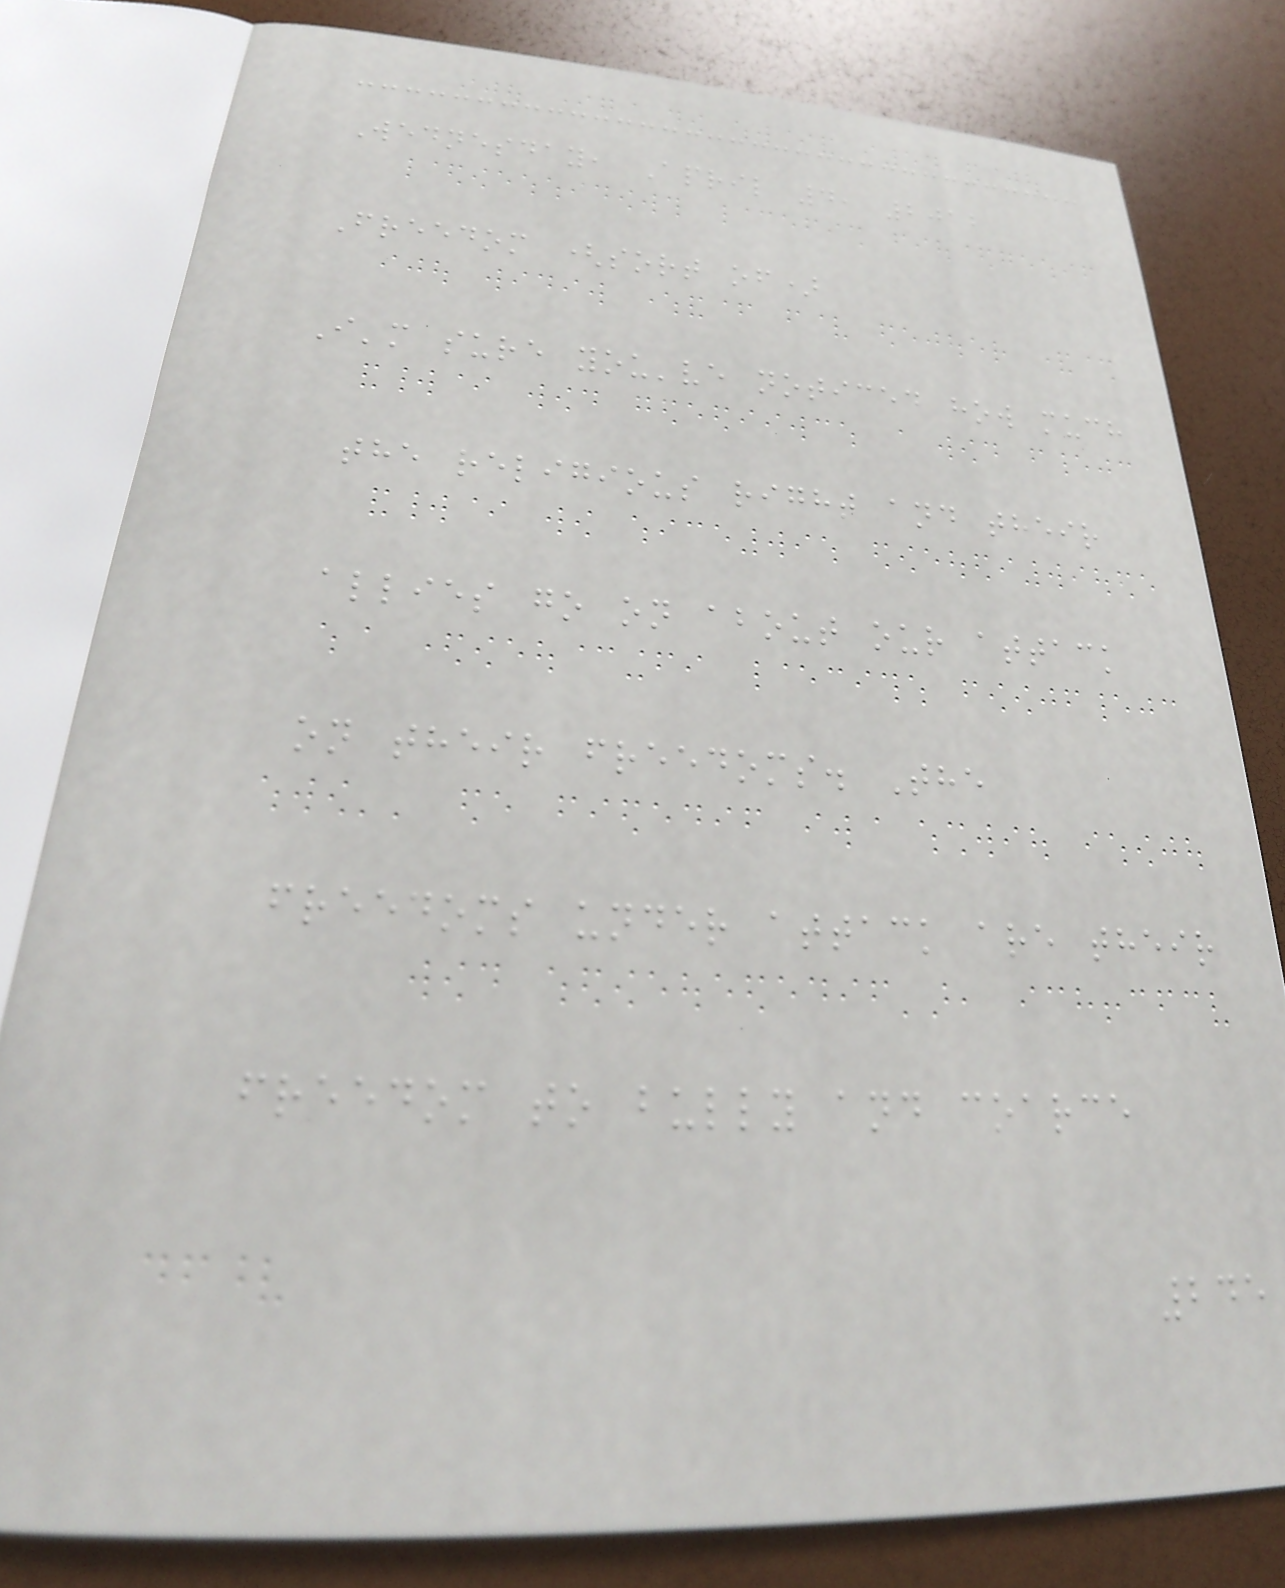Wednesday, April 4, 2012
Freedom (sort of)
I'm sure you've noticed how much
the religious right and their
allies go on about our attack
on their freedoms. The
freedoms under attack are their
freedom to bully and coarce
245
